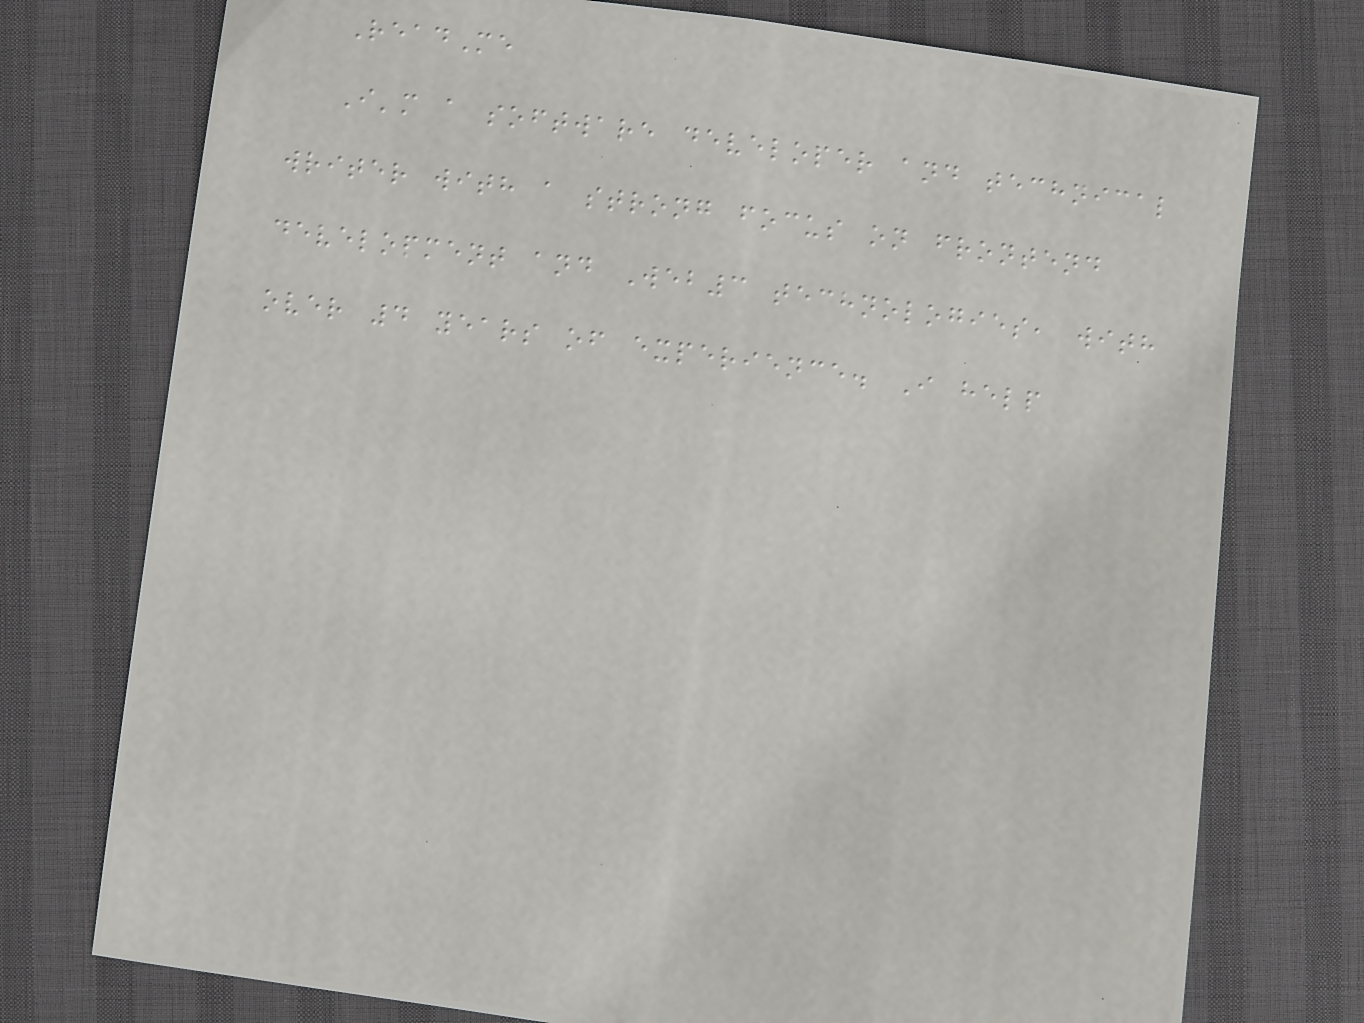ReadMe
I'm a software developer and technical
writer with a strong focus on frontend
development and Web3 technologies, with
over 4 years of experience. I help
